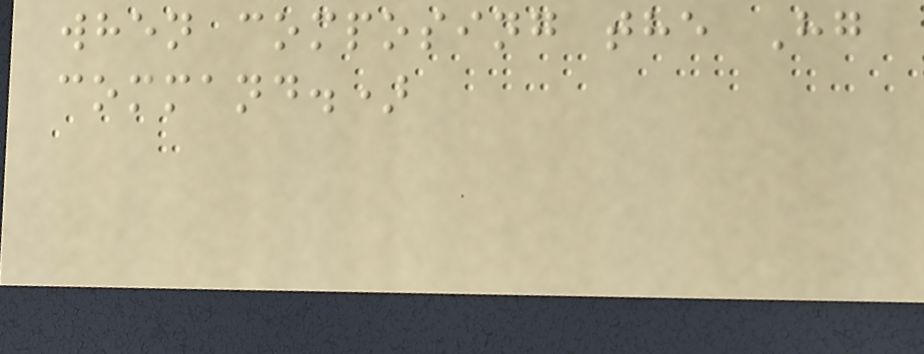when composing the Hg
command.)
